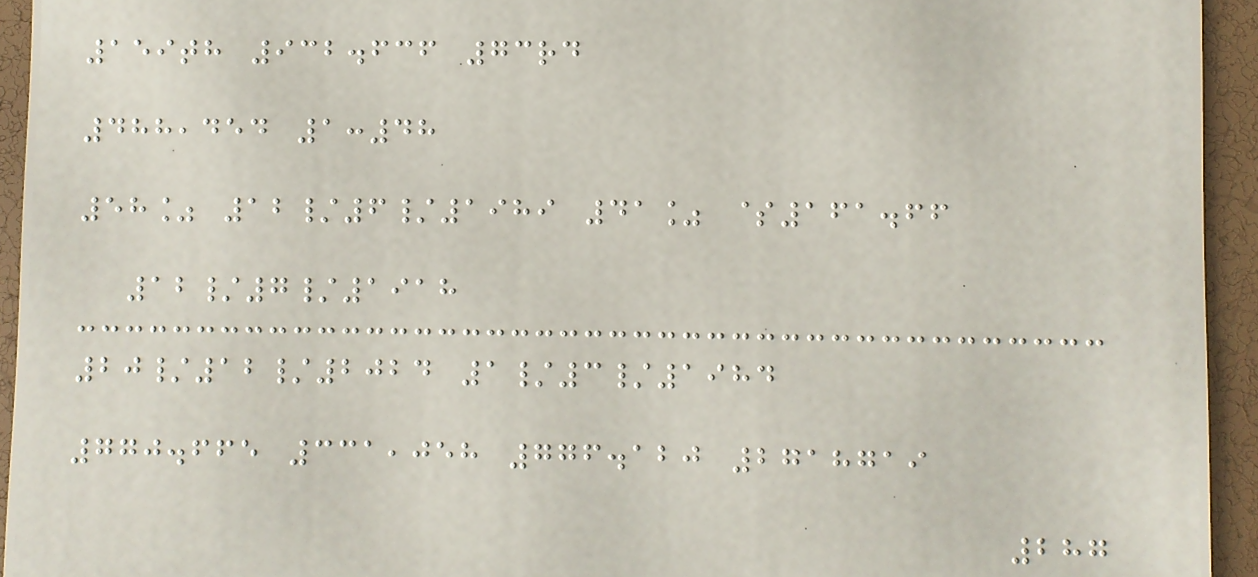159th 932.636 73rd
488,454 1:48
58% 12/6/1989 41% $161.66
12/7/1918
20/12/2024 1/3/1984
770.665 331,058 776.120 2718719
287
